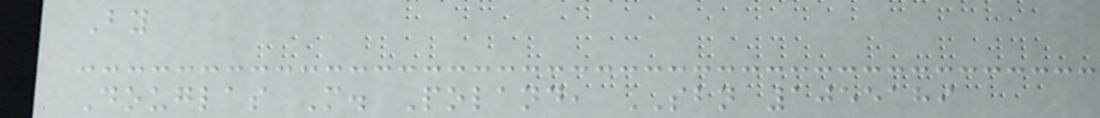By
Douglas M. Poland, SBN 1055189
